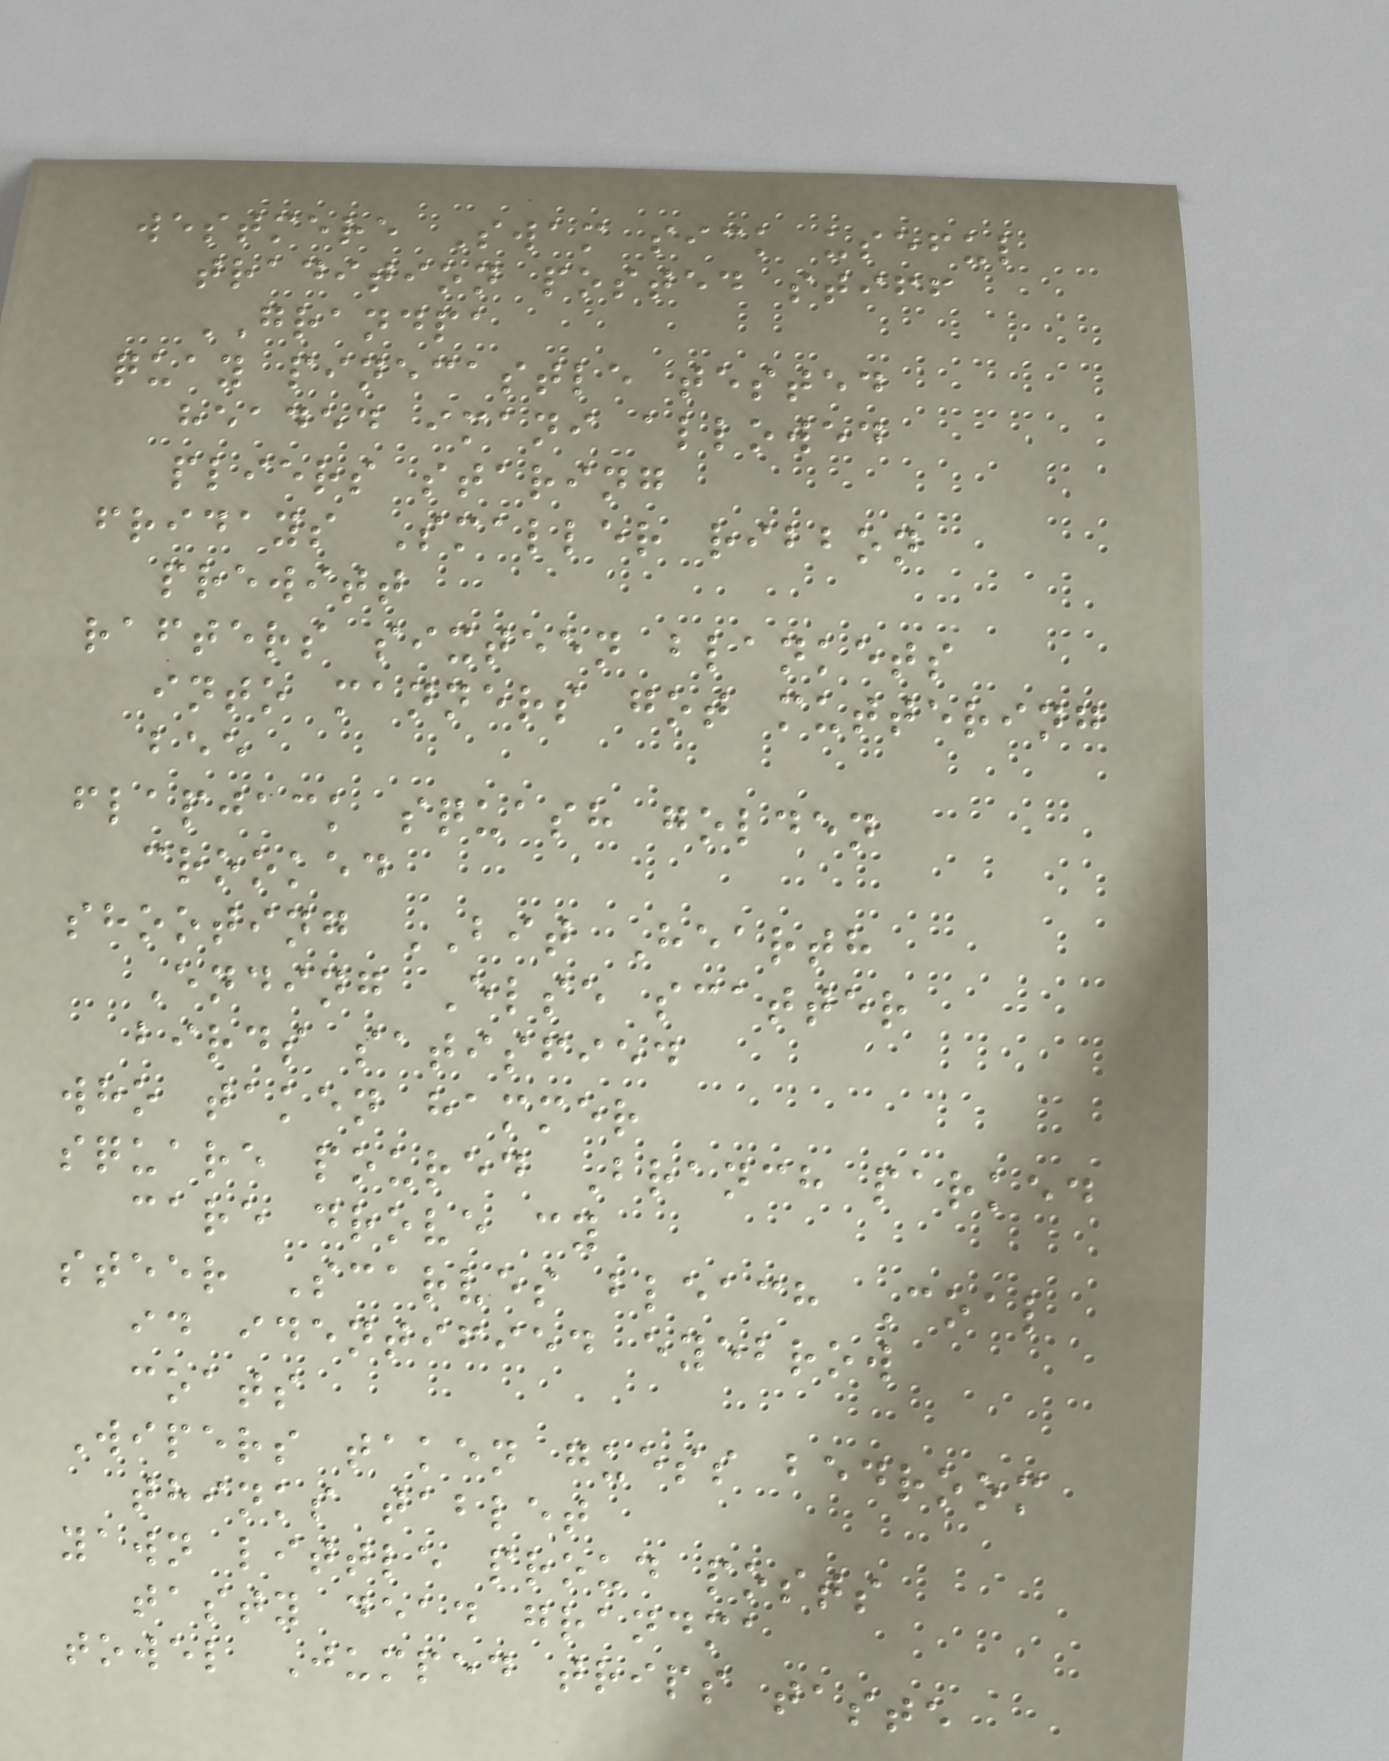westmere Swam sick useful
tradition posted stiff
GRANDPA
quay pinecastle tested
headed imani allowed
pliers staring
fridays Smaller ribbon
prewitt
rafters sixteen blankets
into manners got muttering
bee
flapjack squash golden
crooked
shooting BIT Hearth
Ending Else scatter
birds satisfied
who taken hammer
square poured Branch parked
care drove cy
steer Scarves bleach Coal
id identified eyebrow
coats
Wipers taken guess bedroom
thinks tablet
yawn little proud posts
tasty dead grandma
towel Jumped trips taste
